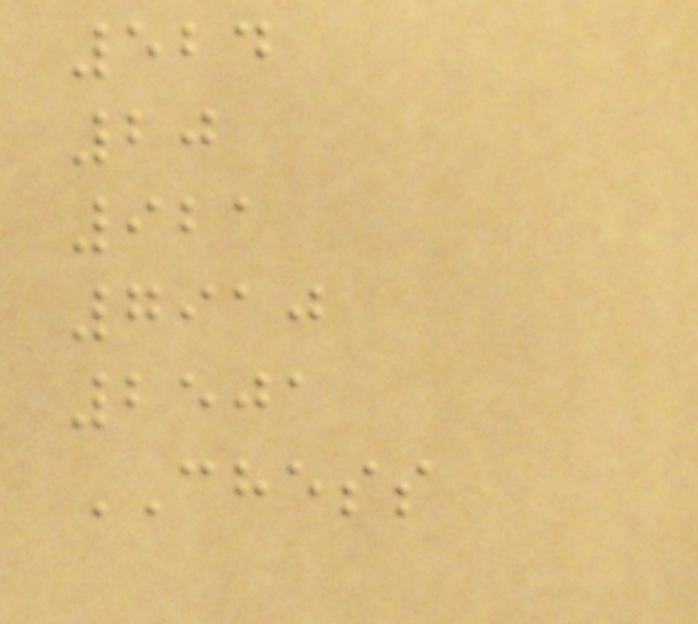524
20
921
7910
2501
CHESS
